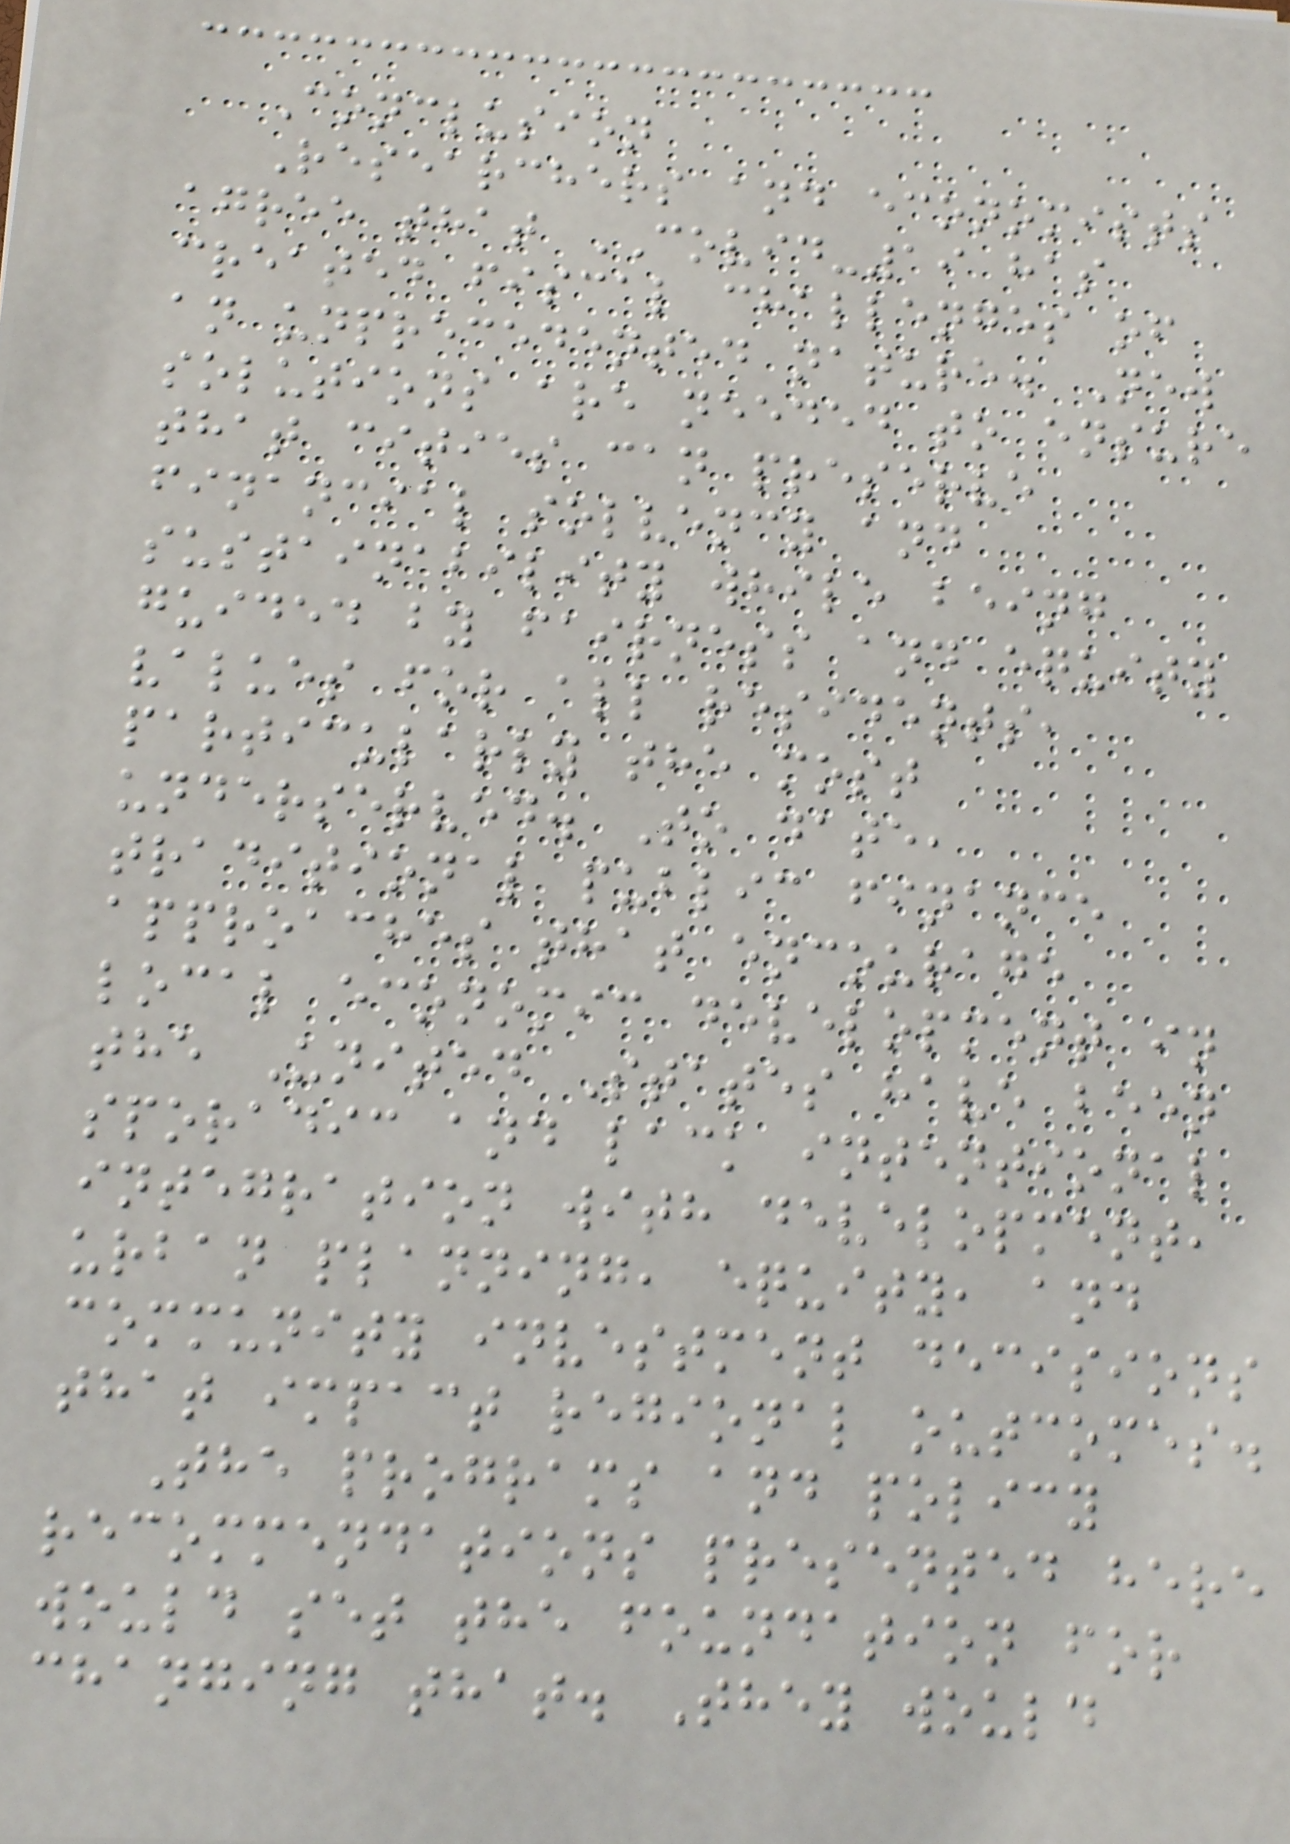Conclusion
Researchers and economists
agree that COVID-19 has
created fiscal challenges of
an unprecedented nature. New
solutions are needed to ensure
that cities can preserve
financial solvency and
sustainability while being
guided by fairness and equity
values for all residents,
particularly the most
underserved. To date,
traditional public finance
approaches that encourage
local economic development in
the United States have been
sporadic and lack intentional
integration with development,
urban planning, equity, and
community investment decisions
that impact regional outcomes.
The programs and policy
recommendations presented here
would set the foundation for
changing that. They would
